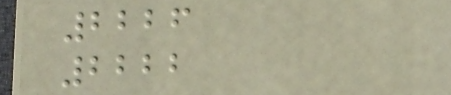2226
2222
